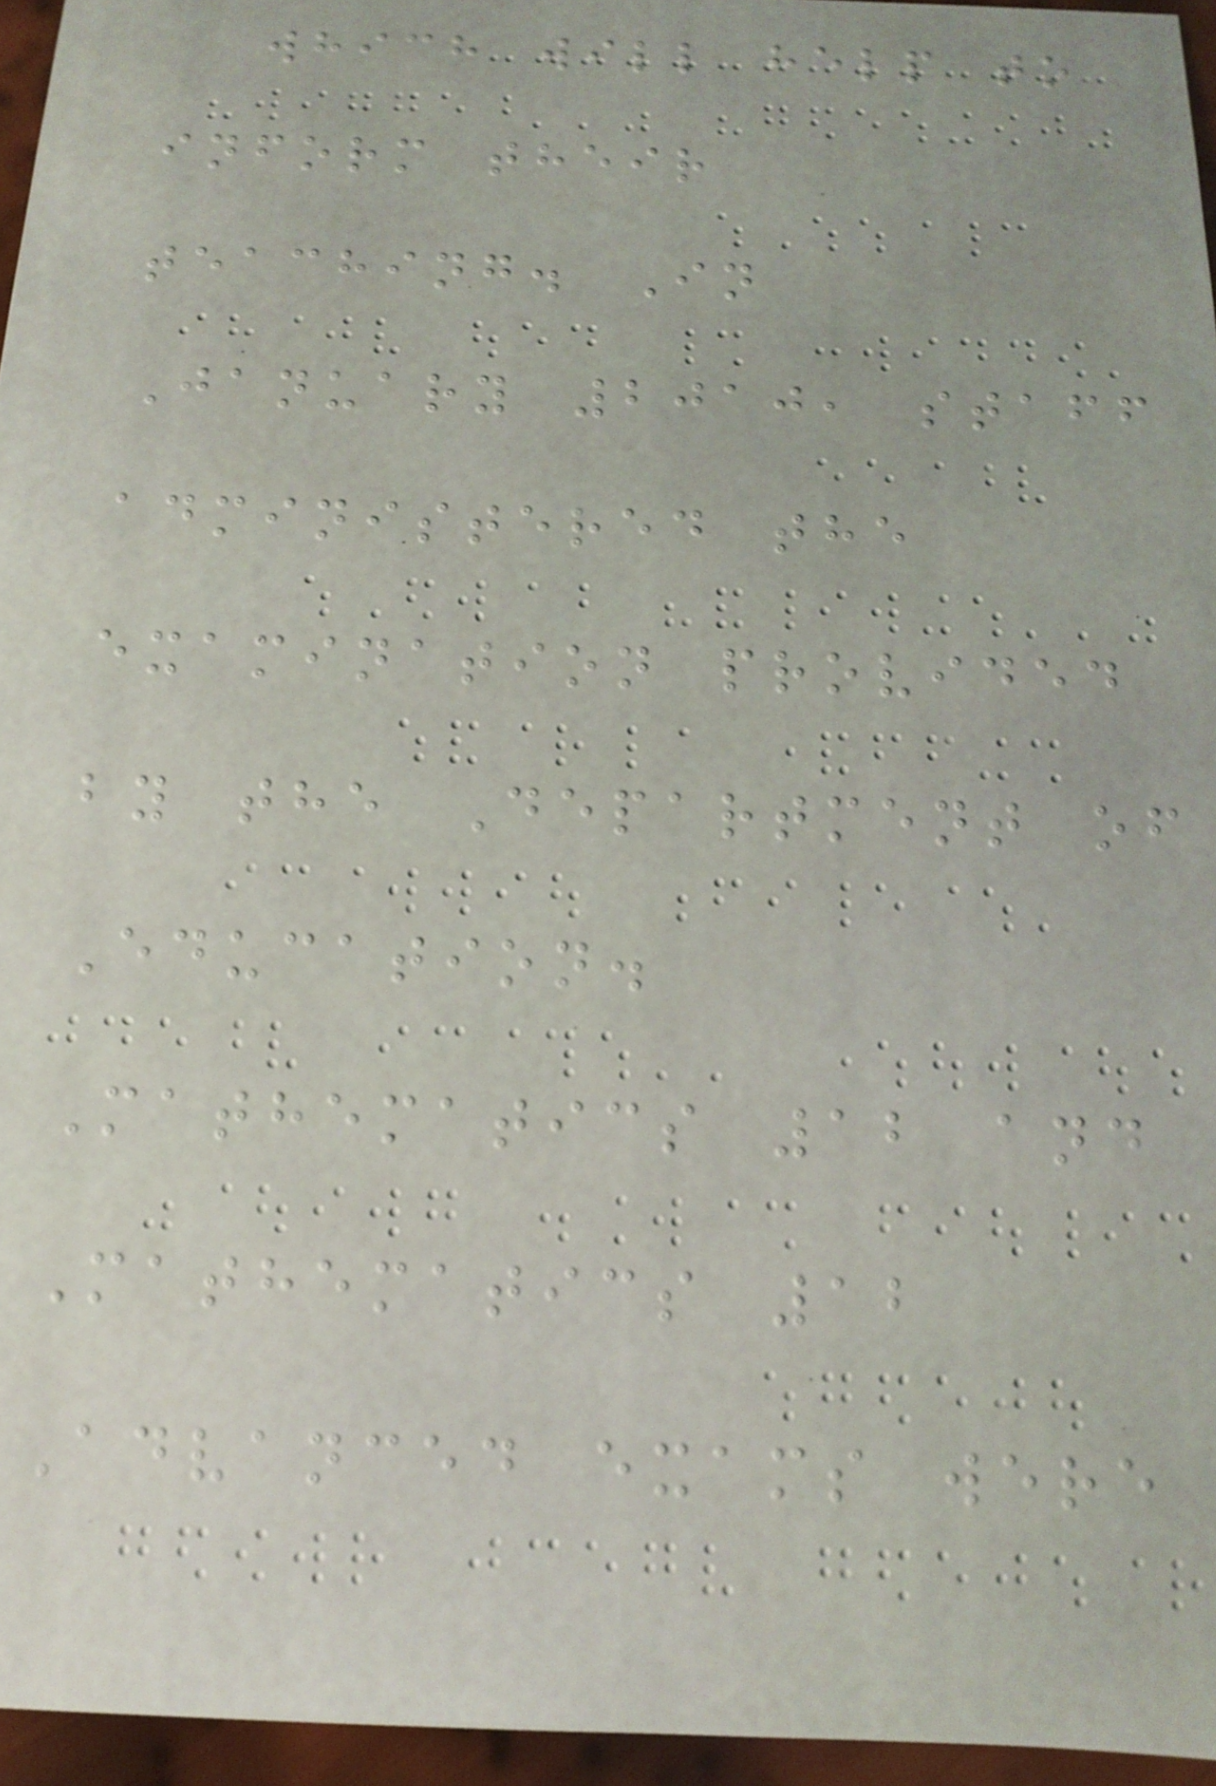which will help to
inform their
teaching. In
January 2010, staff
administered the
examination provided
by the Department of
Education.
Mathematics 12 and
Mathematics 12
Advanced exams were
